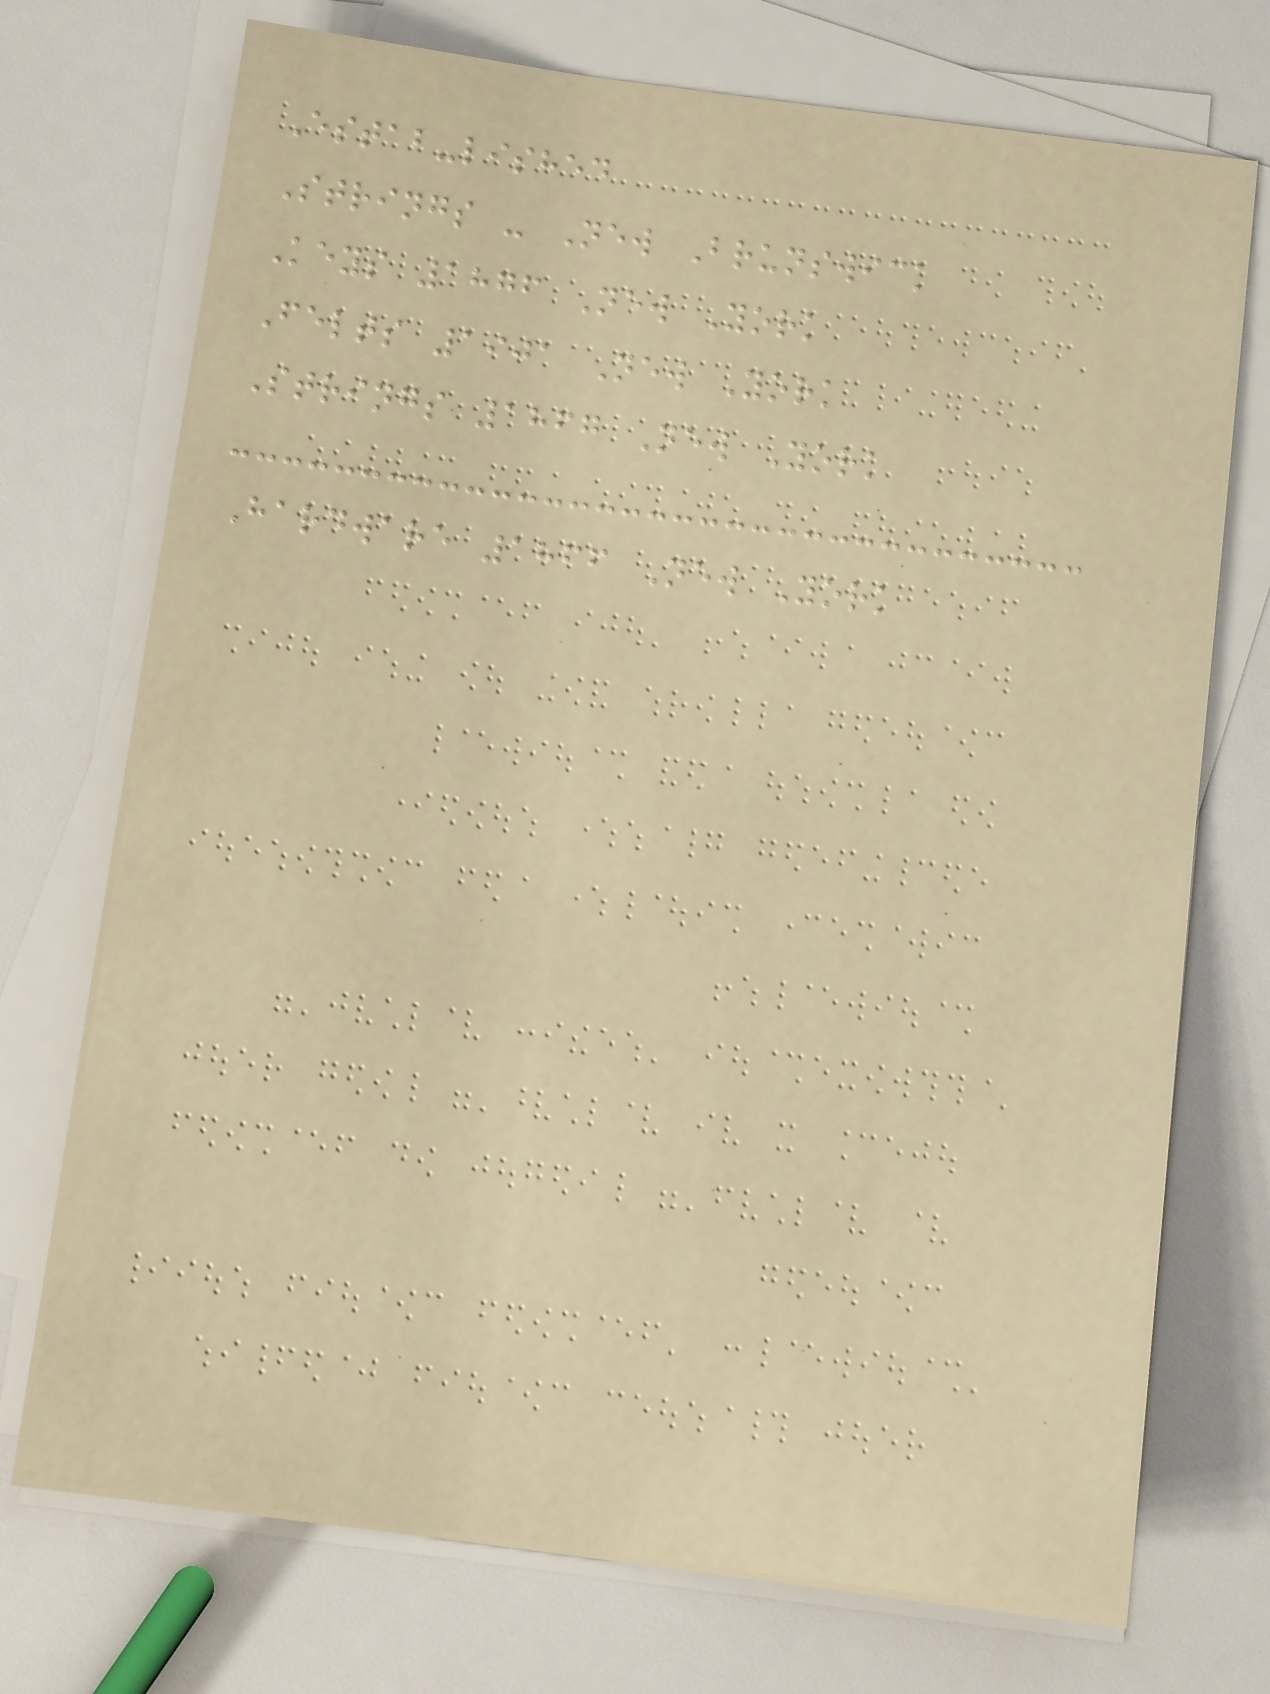Estab-lished
Strings - New Brunswick
Keys 1876 New York
Felts 1901 New York
Strings 1867 New York
Hardware 1866 New York
